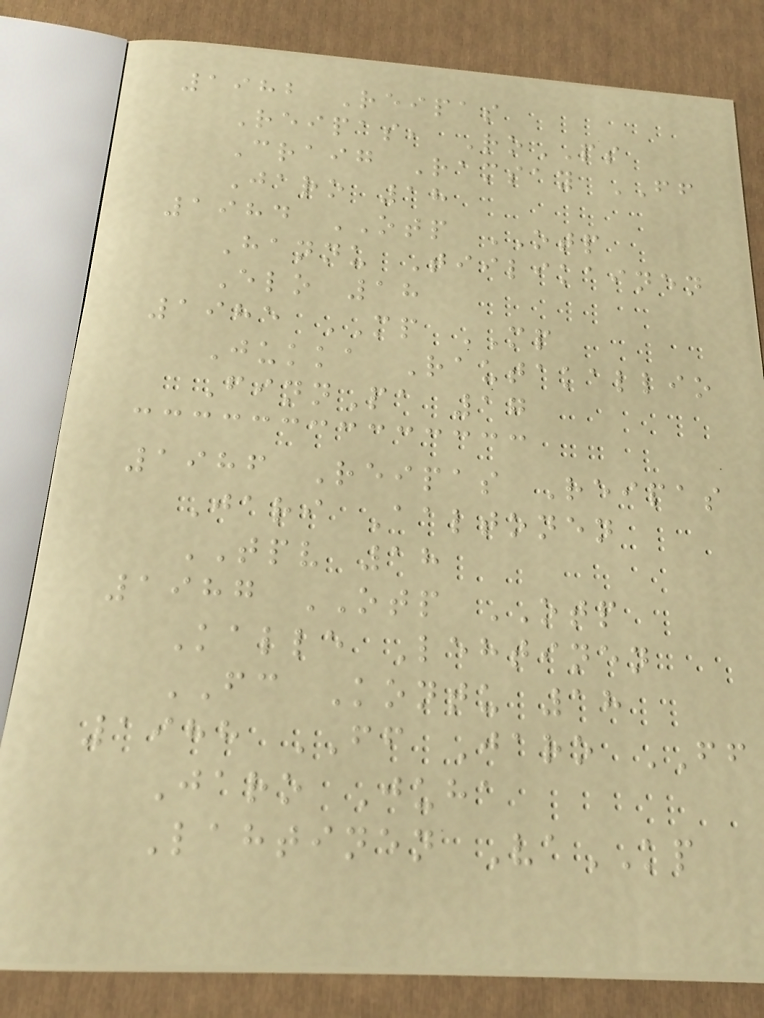1982 Reipas
Reipas, RoPS
Craig Ramsay FF
Jaro 18
1984 OTP OTP
Hannu Tiilikainen
Elo 18
1985 MP MP
Jukka Rautakallio
FinnPa 17
1986 Reipas Reipas
Jari Aaltonen
TPV 18
1987 OTP OTP
Kalle Lehtinen
FC Kontu 18
1988 FF Jaro FF
Jaro Juha
Lahtinen VaKP
